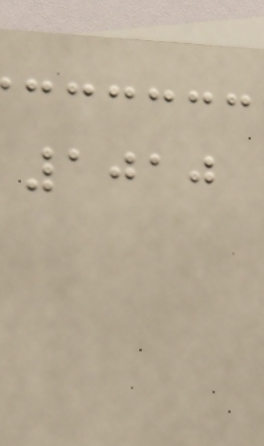1010
